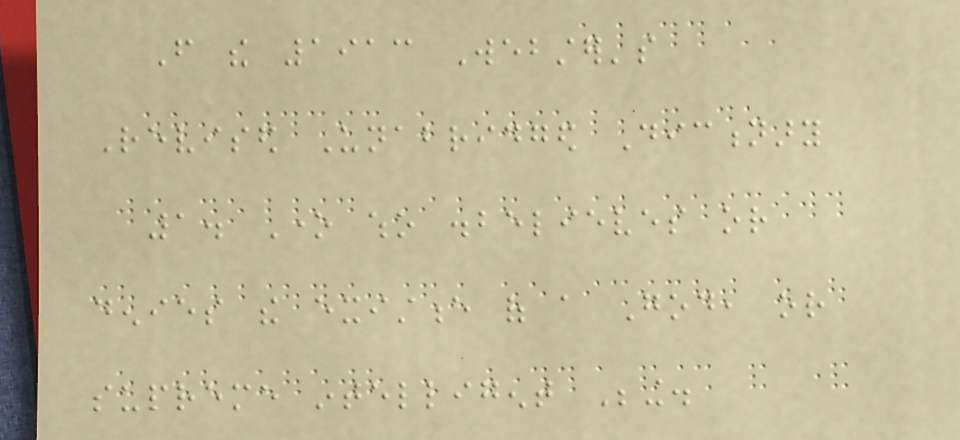From the 1913 Webster's
Revised Unabridged Dictionary
1. One who disbelieves or
denies the existence of a God, or
supreme intelligent Being.
